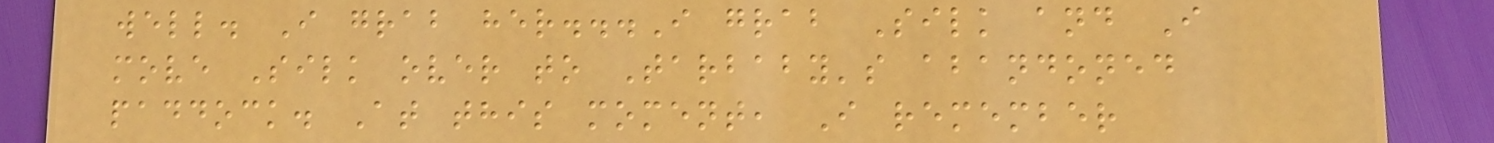well. I grab her...I grab Silk and I
move Silk over to Tarbaby's abandoned
paddock. At this moment, I remember
